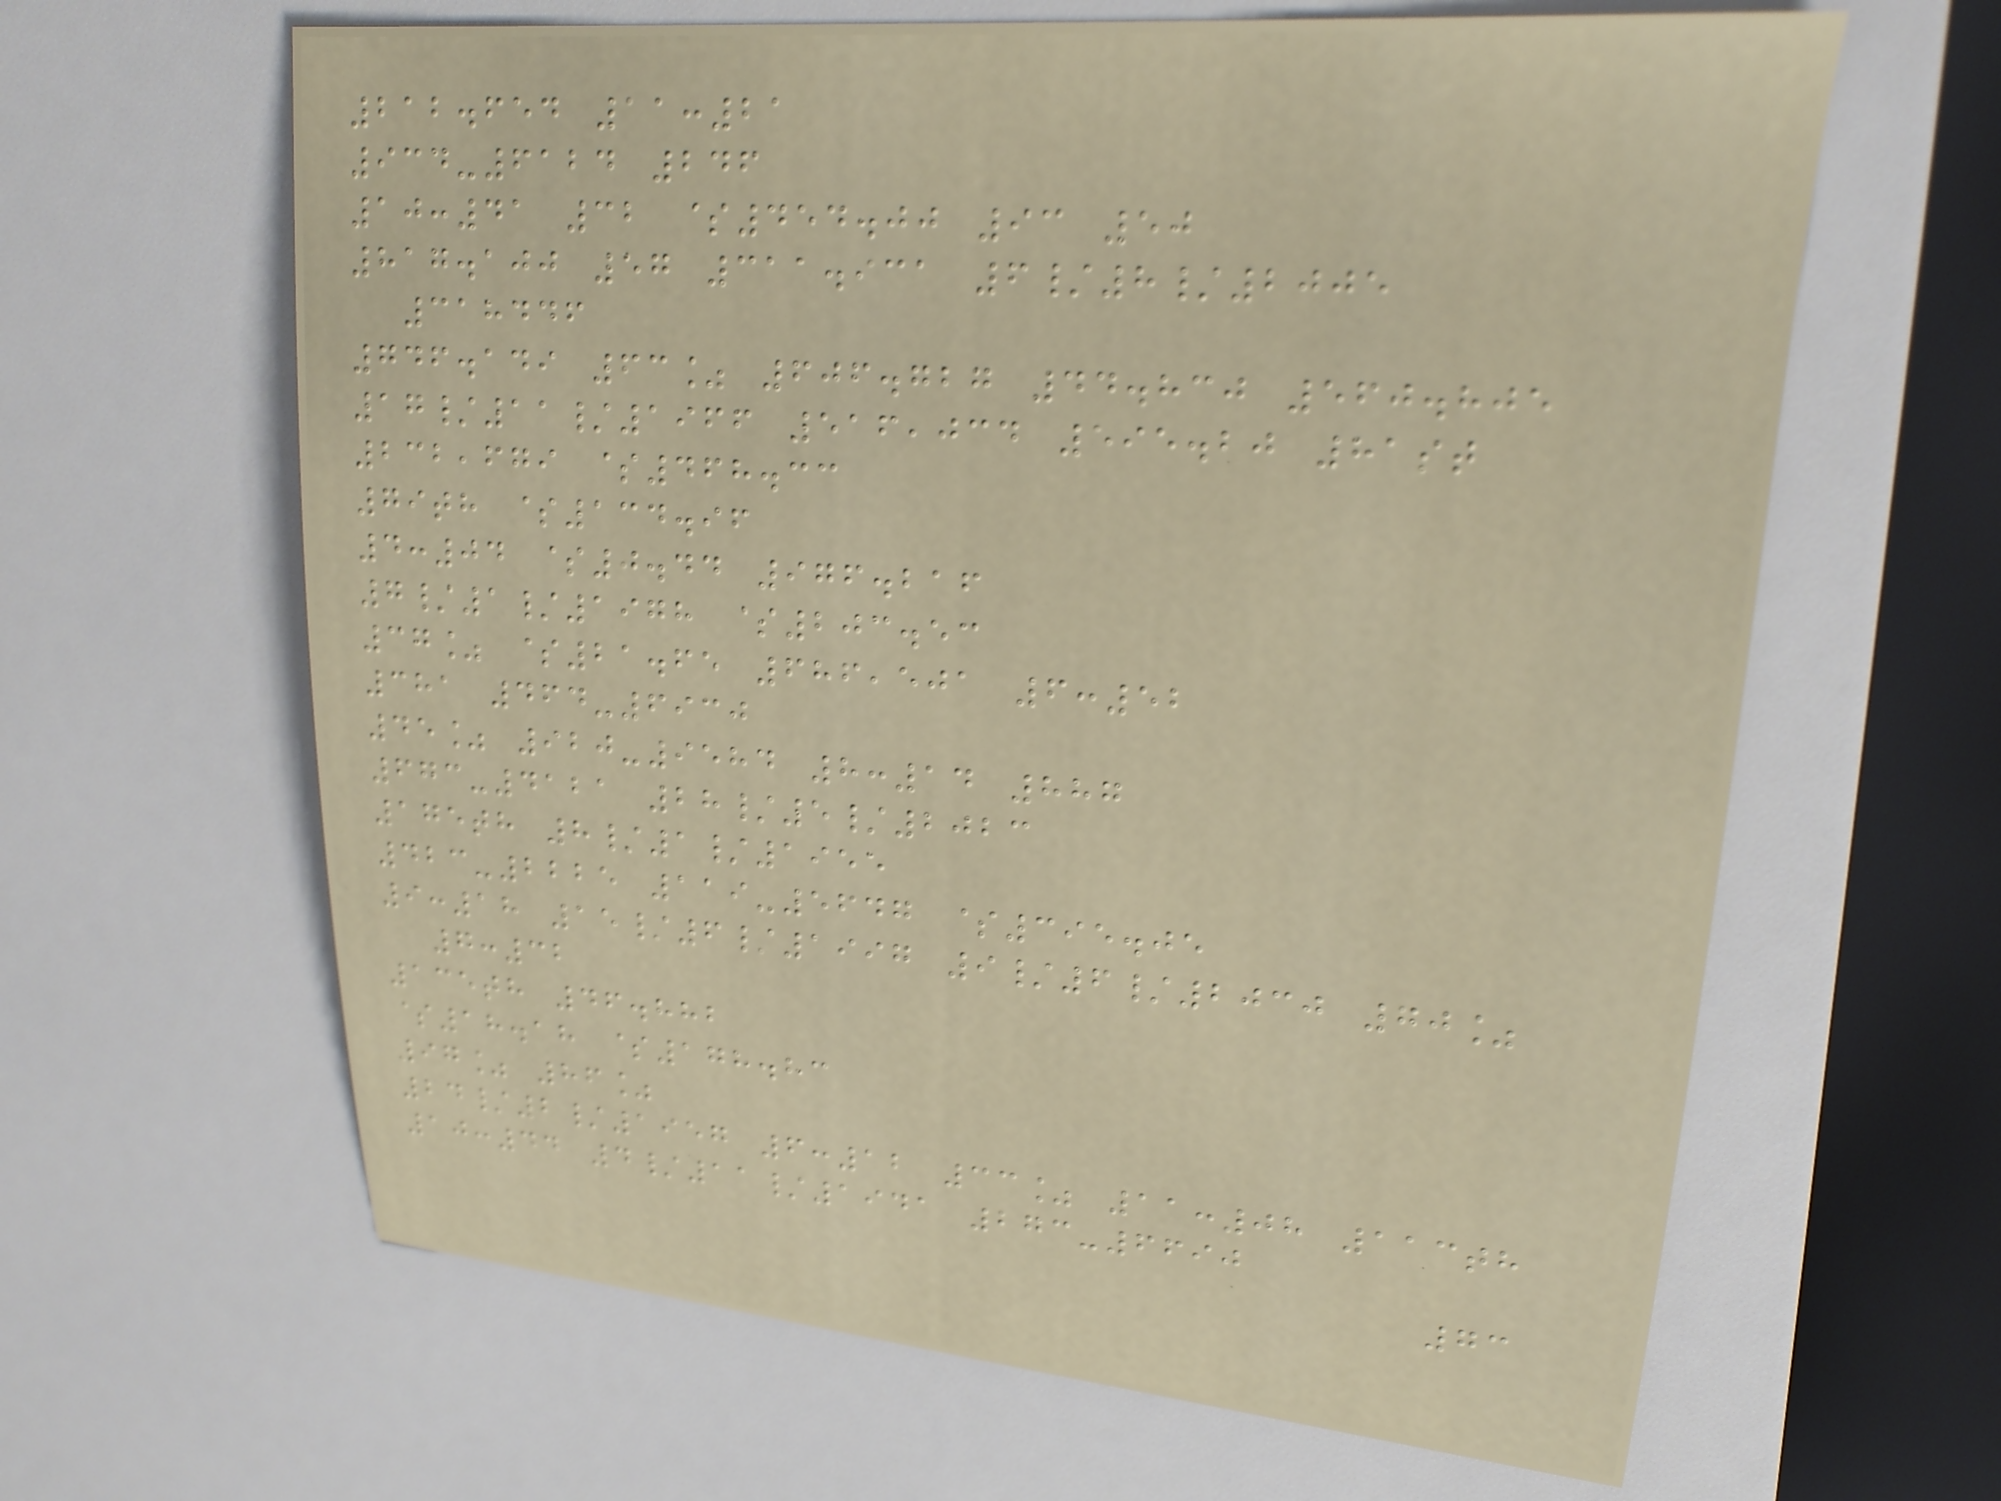212.654 11:21
934-6124 246
10:41 32 $454.00 93 50
817.100 57 311.931 6/8/2005
318446
746.149 63% 606.727 44.830 560.805
17/11/1966 516,034 595.20 81st
232,679 $468.33
79th $134.96
4:04 $0.44 976.216
7/1/1978 $203.53
37% $21.65 686,501 6:52
381 464-6930
45% 920-9584 8:14 887
673-4121 28/5/2023
175th 8/1/1955
423-2225 119-5647 $395.05
9:18 15/6/1997 9/6/2030 70%
7:32
135th 46.882
$18.18 $178.83
97% 86%
24/2/1957 6:12 33% 11:08 113th
10:44 4/11/1941 273-6690
73
